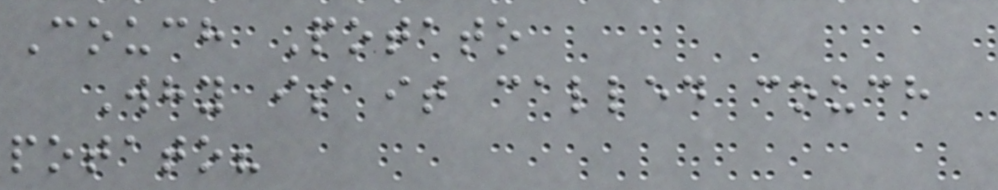Couch Potato
Why is it called couch
potato?
